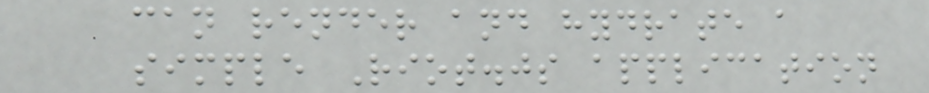can render and hydrate a
simple Riot.js application
